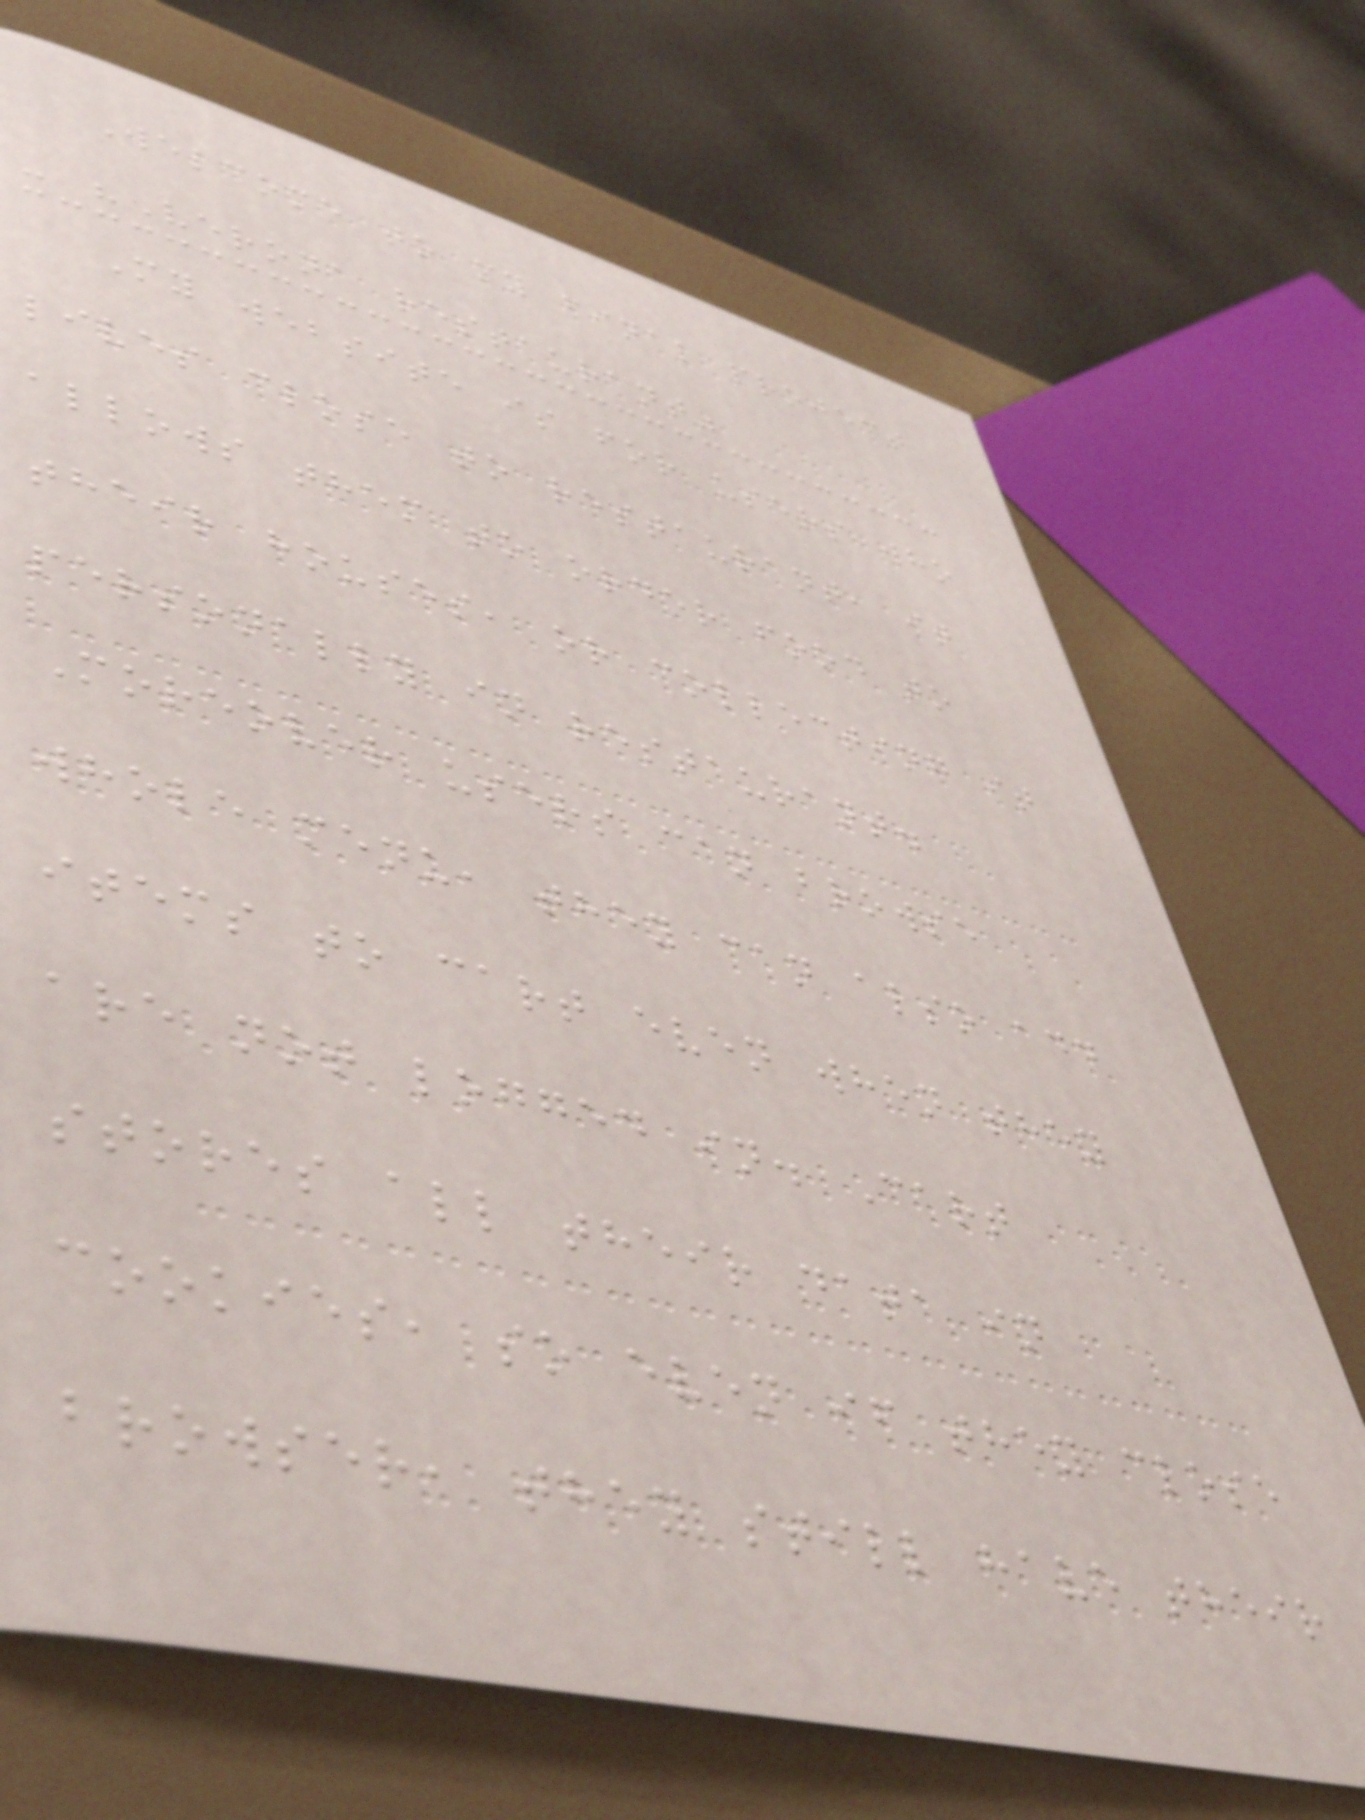Welcome to my final project
- "Verona restaurant"
My website is for users who
lives close to restaurant, it
allows them to order food to
their houses, or collecting it
personally in restaurant.
Moreover users can browse
whole menu, they can also add
items to cart even when they
are not logged in. Cart
stores all their data in
cookies, so even if they close
browser, they still have their
